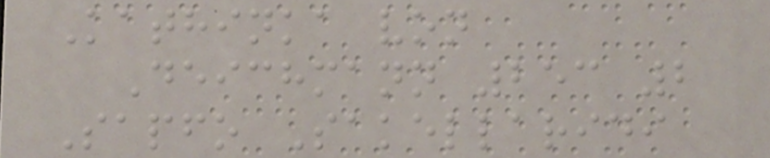Kathinka von
Deichmann 253 2
Sapfo Sakellaridi
